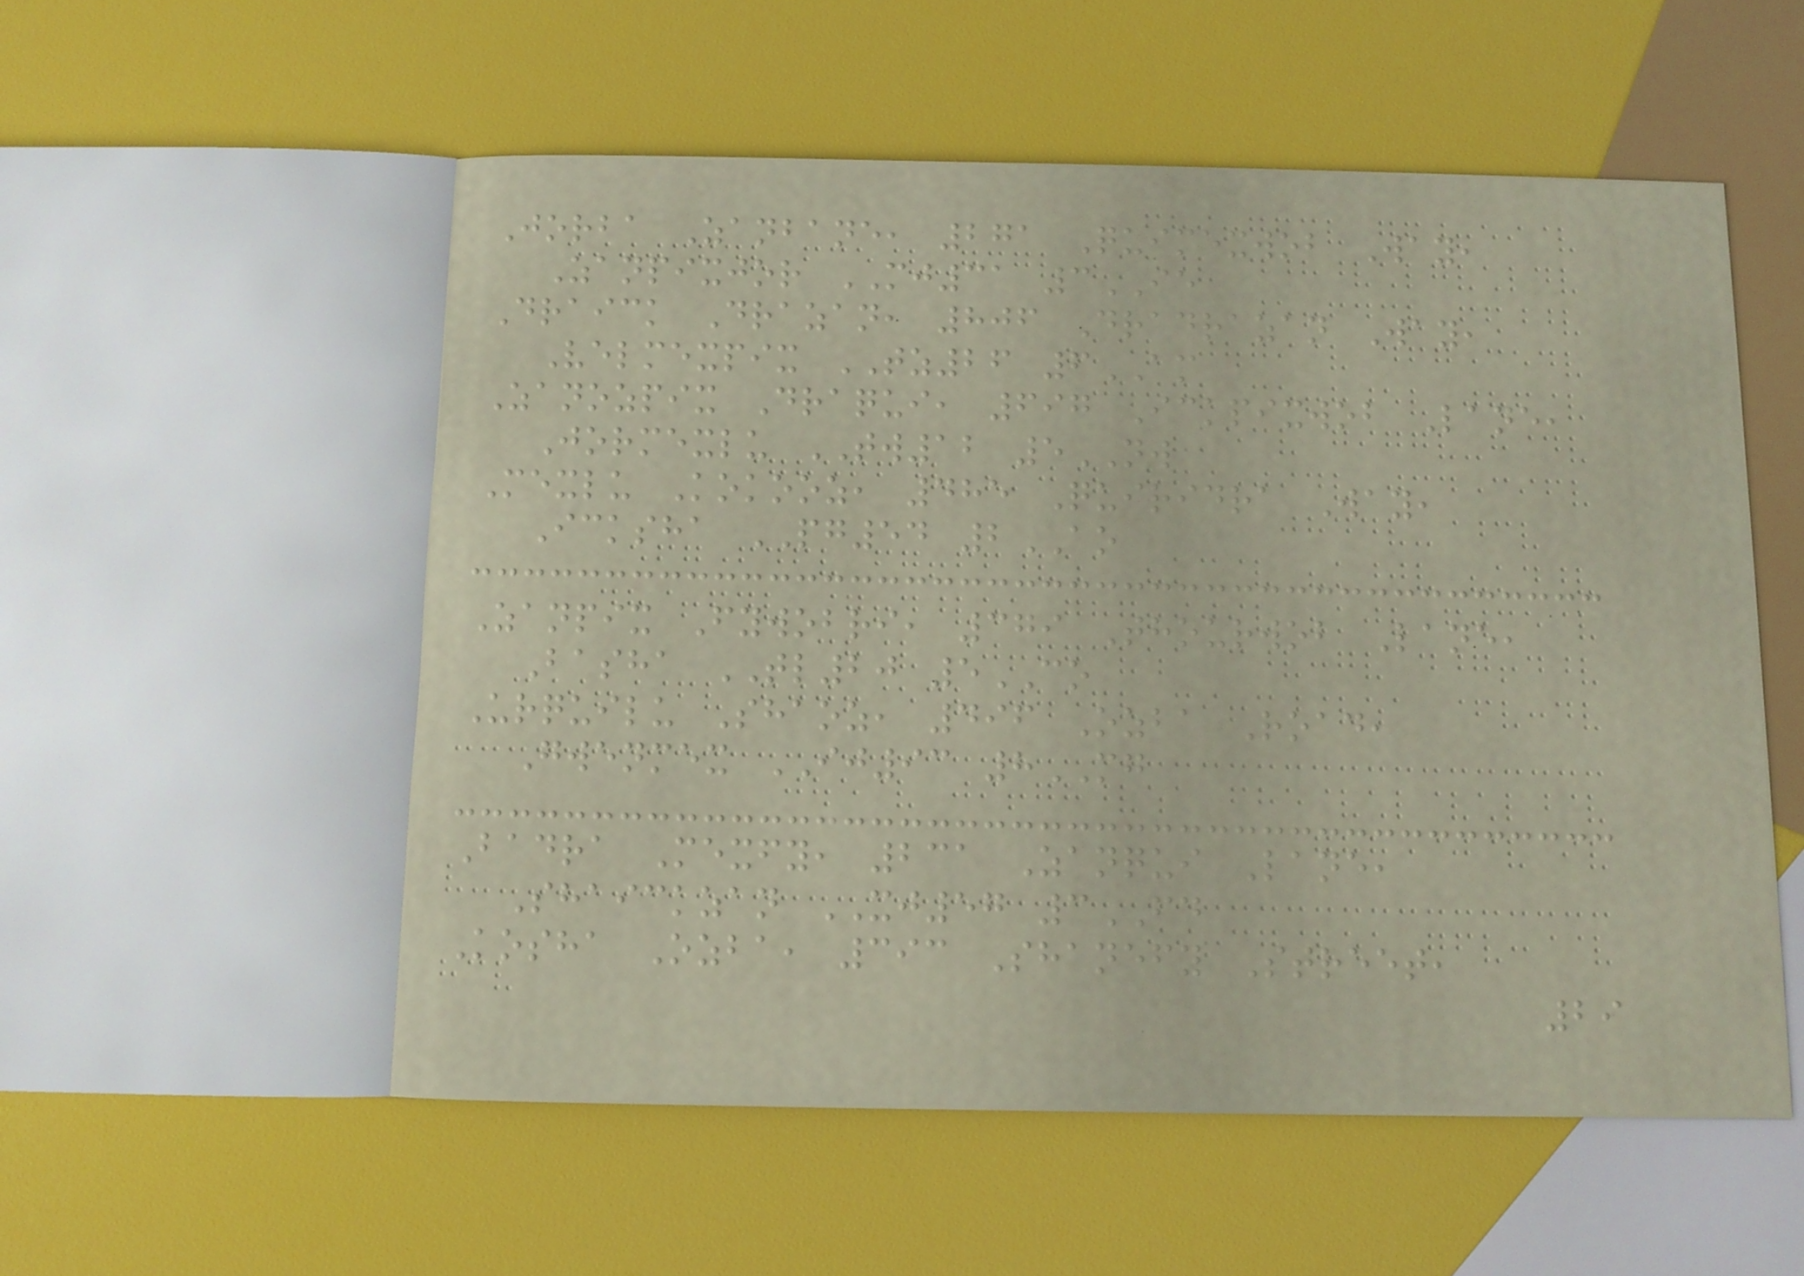Jorba Zanbane, 271 Quimexwob Way,
Zanpixjor MJ31 3IE
Draick Drazan, 806 Dradrazan Way,
Velmexpix TZ26 6AM
Zanozpix Draqui, 697 Ickpixwob Lane,
Jormexlu TW12 5NW
Mexlu Kokooz, 485 Quiridra Way,
Icksha PG54 2AO
Zanpix Fywobri, 379 Thourwob Lane,
Basha TL20 5CO
Urquilu Shaoz, 496 Ozba Road,
Gwenmex IJ93 8MG
Badra Mexfy, 231 Zanqui Lane,
Shaickzan XJ57 3FD
Kosha Ozba, 393 Shanefy Street,
29
